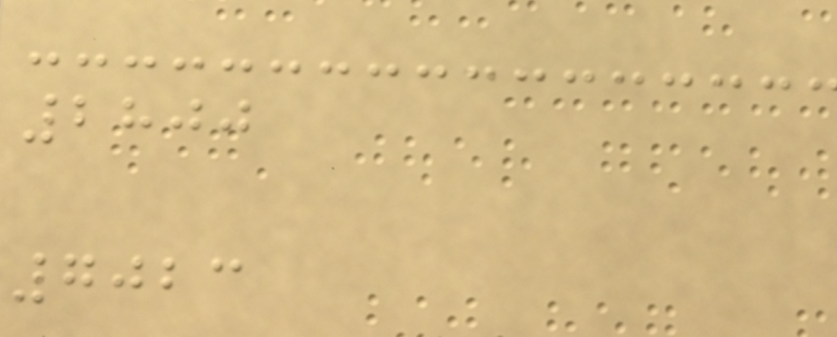2800
7023
